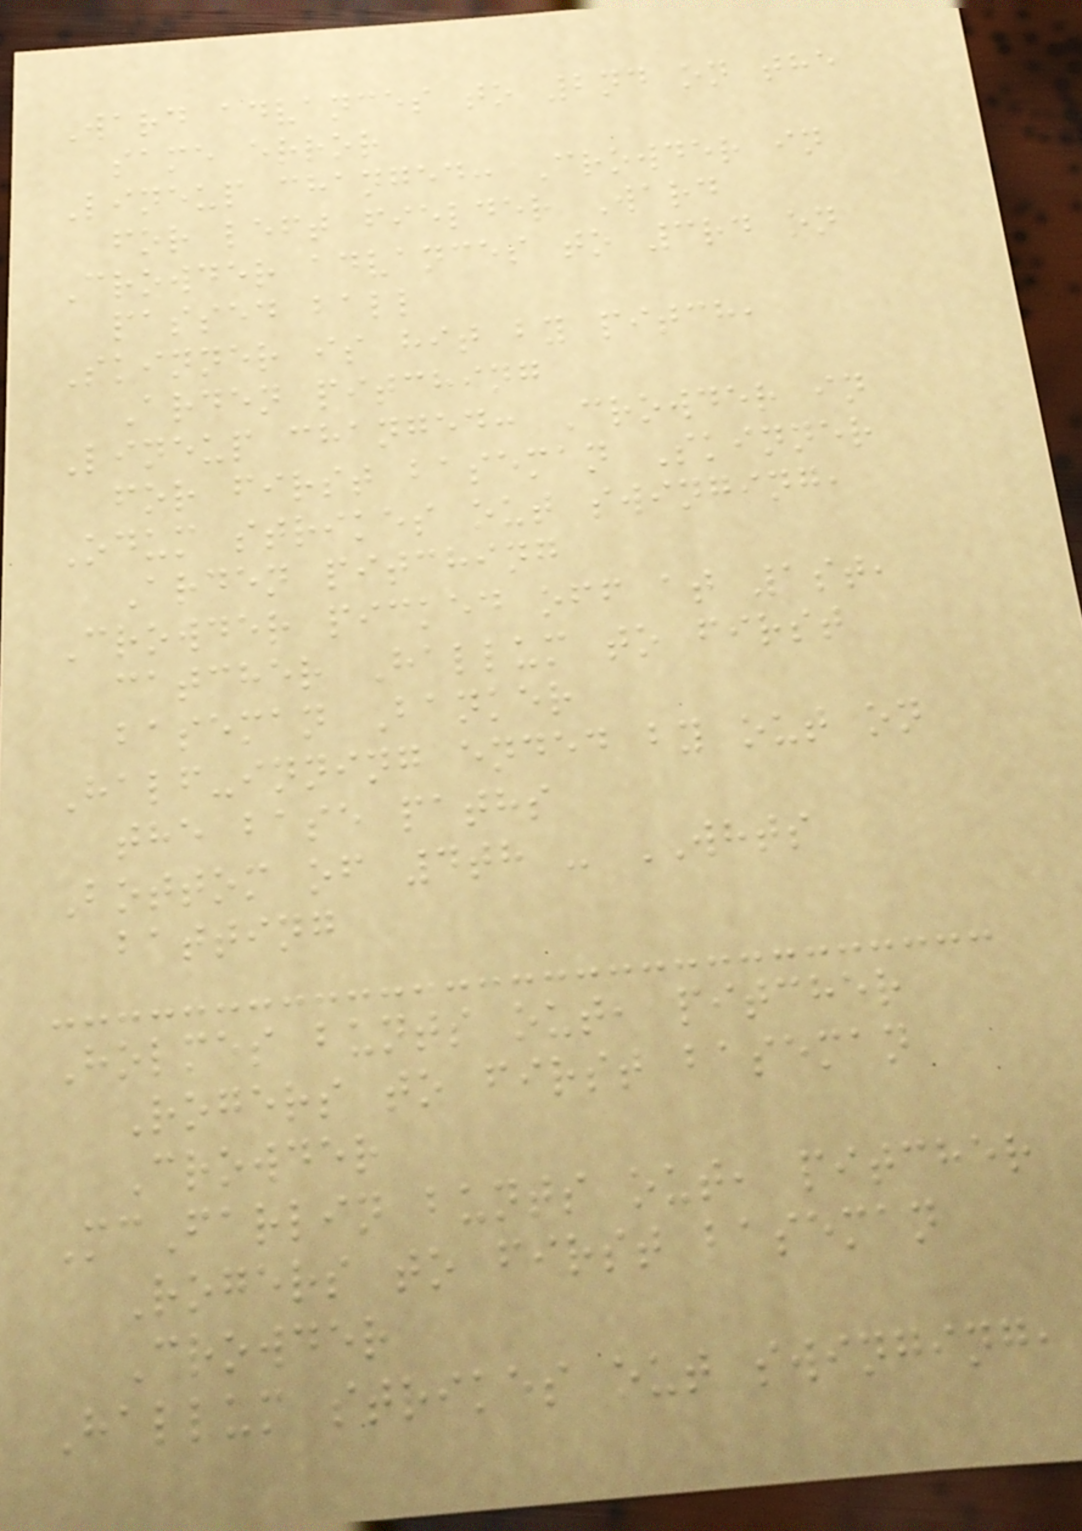Ward advances to 2nd on the
same error
Lineup changed: Crowder in
for left fielder Ward
Crowder advances to 3rd on
passed ball
Skinner is hit by pitch,
Arden pitching
Lineup changed: Crowder in
for first baseman Skinner
Odum strikes out swinging,
Arden pitching
Crowder picked off at 1st,
catcher Hallum to first
baseman Banker
Half-inning ended by out on
the base paths
Bottom of 4th - WHTS
batting
Holmes bunts out, pitcher
Rogers to first baseman
Crowder
McFarlin bunts out, pitcher
Rogers to first baseman
Crowder
Hallum strikes out swinging,
